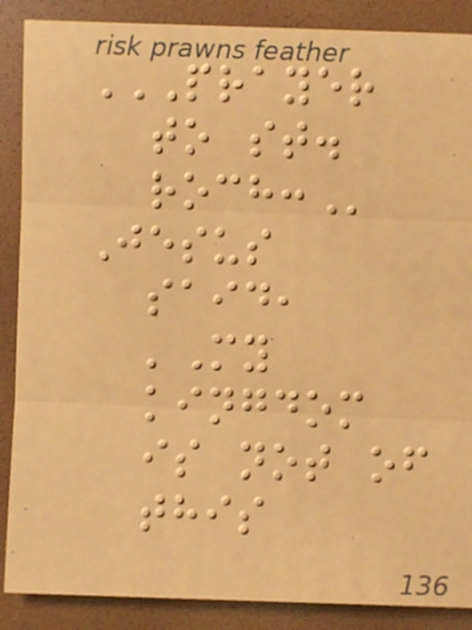PRAYER
TO ST.
ROCH:
Jesus
said,
'My
kingdom
is not of
this
